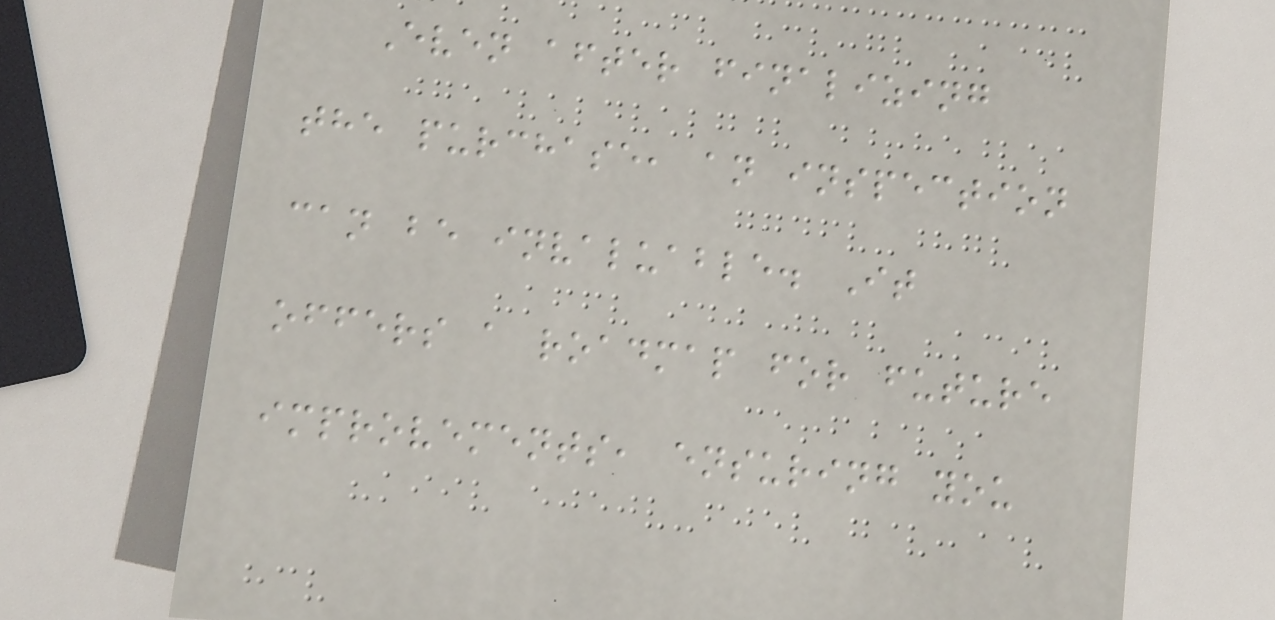Even after finalizing
the purchase, an inspection
can be invaluable. It
offers a roadmap for future
improvements, ensuring you
